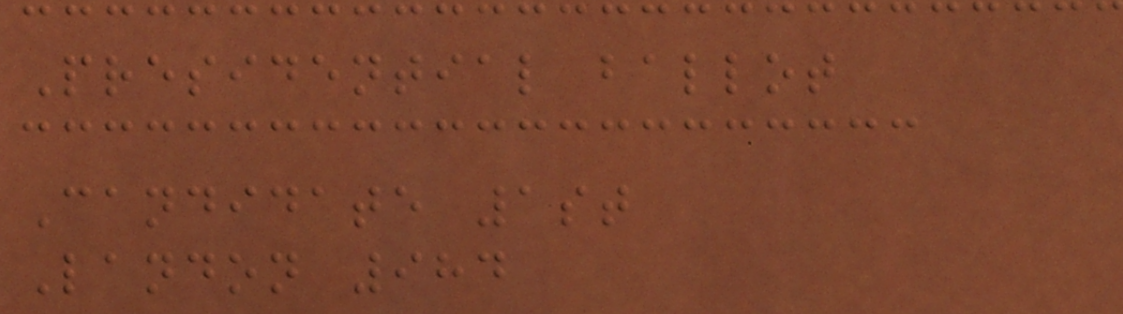Presidential ballot
Candidate 1st
Landon 984
